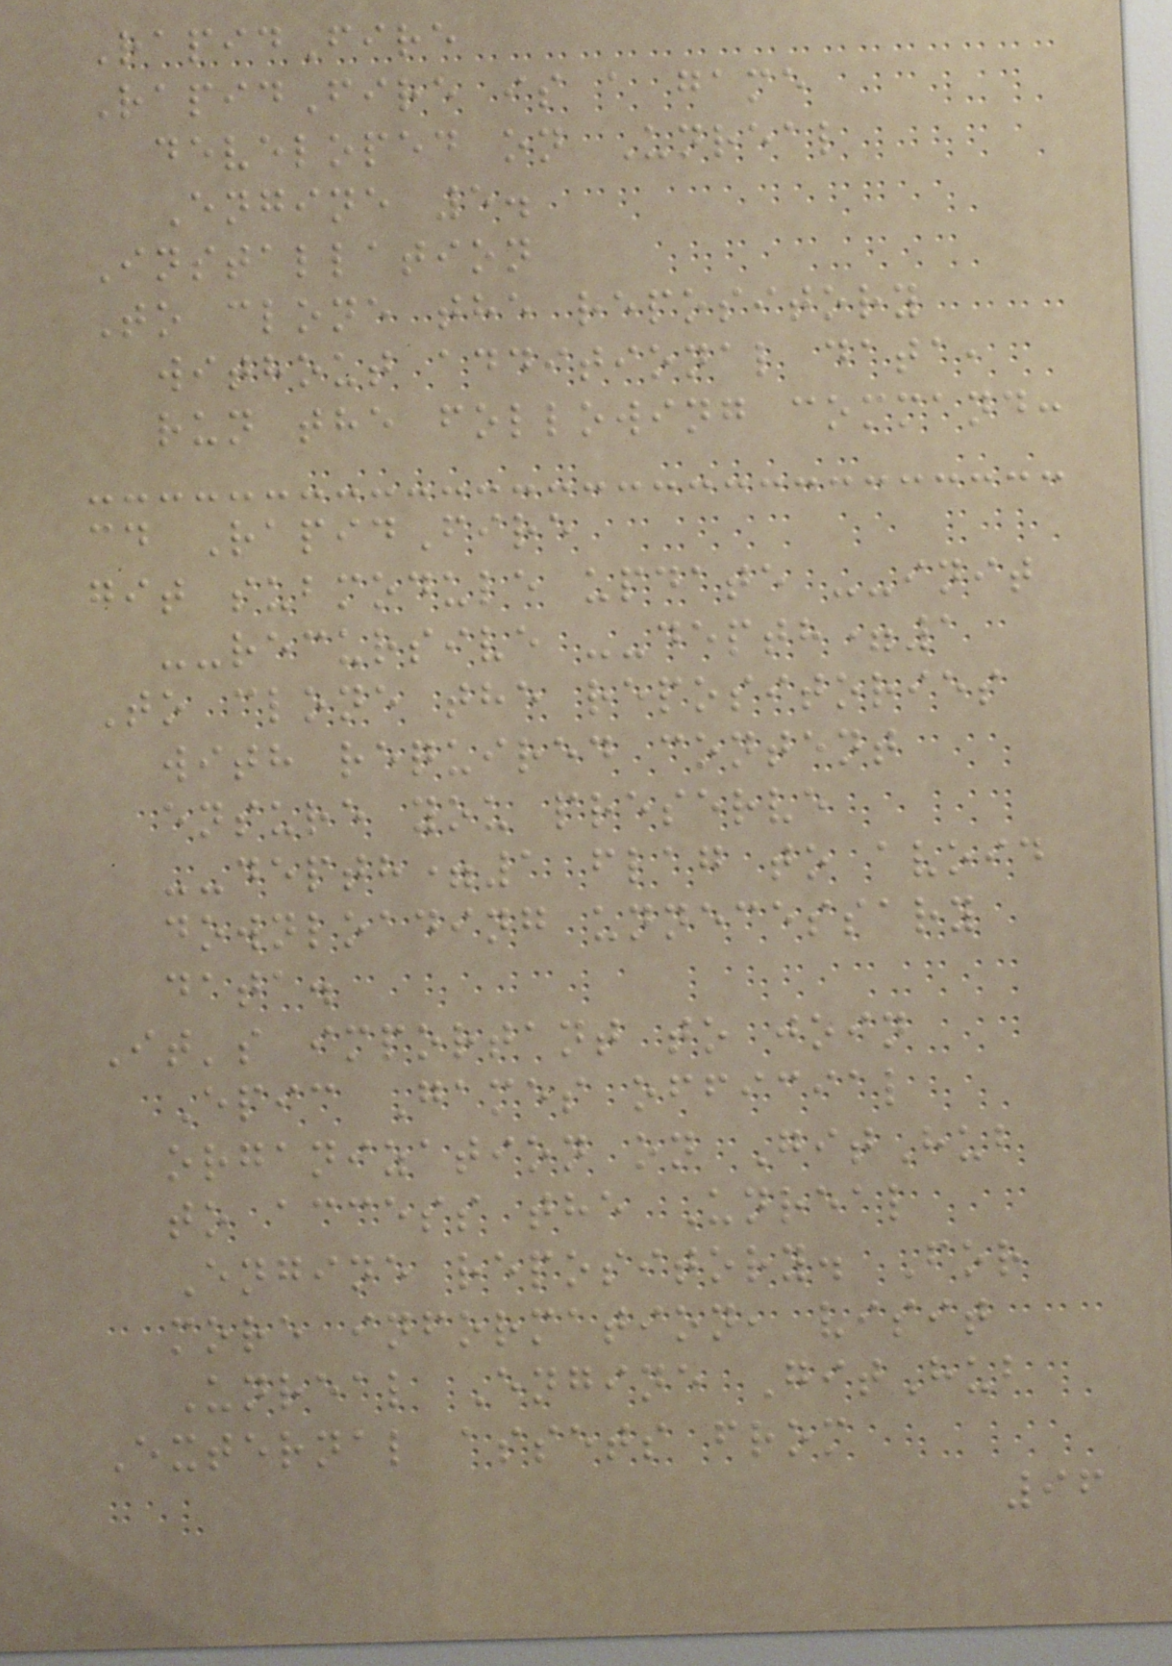RapidFire
RapidFire is a game
developed on Unreal
Engine 5.
Installation
To clone the repository
without additional data,
run the following command:
cd RapidFire
git submodule update --init
--recursive --depth=1
To clone the repositories
with required content
ensure you preserve
--depth=1 flag to avoid
downloading unnecessary
data.
It's important to join
Epic Games official
organization on GitHub
to access the Unreal
Engine repository. For
more information, visit
Unreal Engine GitHub
External assets from
96
